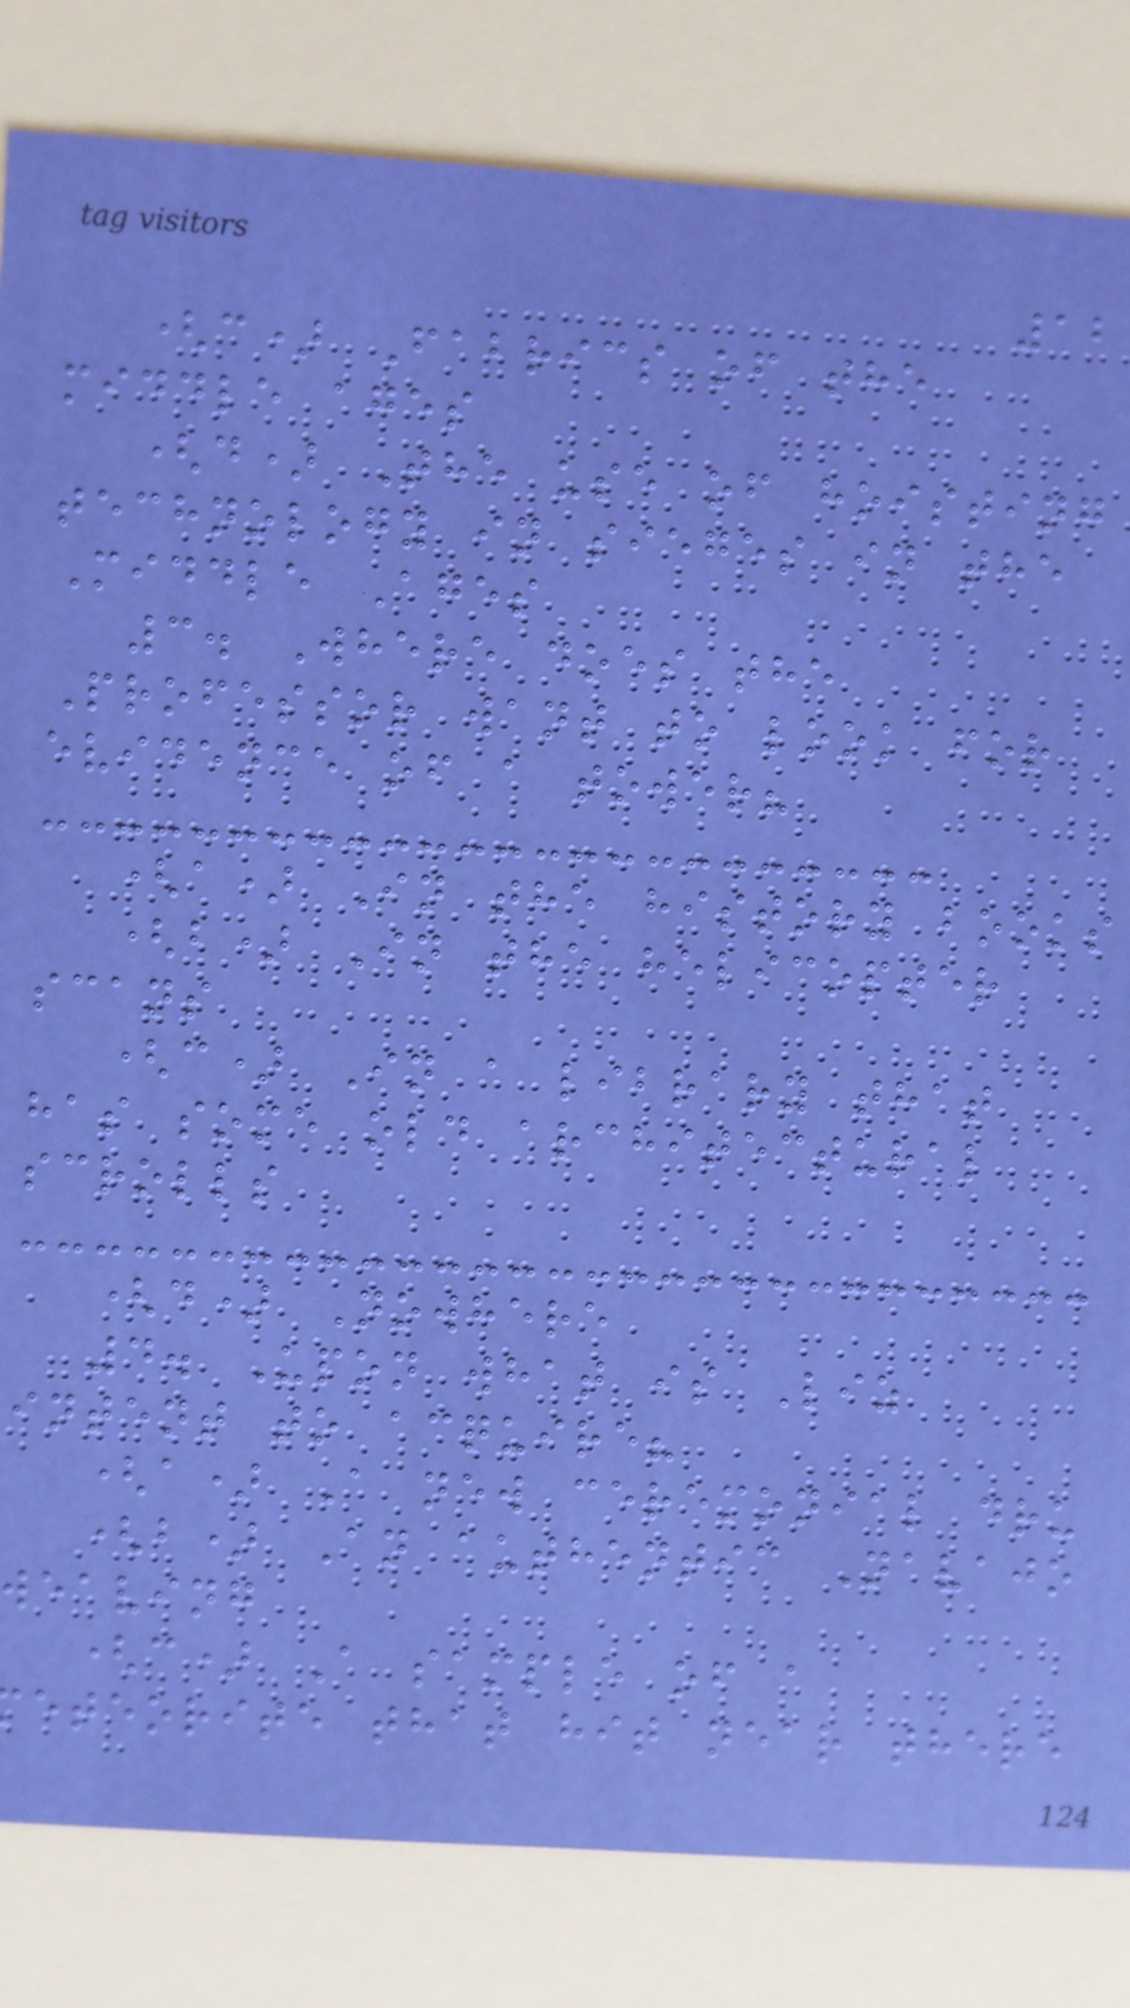(c) Fabrics of the
middle ages
(d) The use of hoisting
technology in sieges in the
Middle Ages
3. Where does the
Professor want to look for
evidence of a tower?
(a) In the history books
(b) In the helicopter
scans
(c) In a library that
has some old architectural
scrolls
(d) Nowhere
4. Upon what is Liz
intent to acquire?
(a) A new ceremonial dru
(b) An authentic Navajo
weaving
(c) A sample of a
eteorite that hit near there
